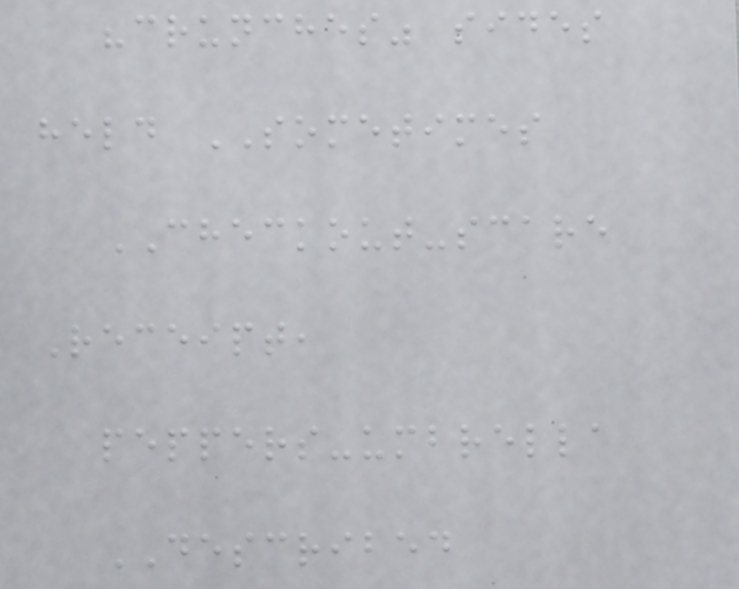"crunches" sides
held SOMETIMES
CHECKOUT-scare
Receipt,
peppers-umbrella
DESCRIBED
